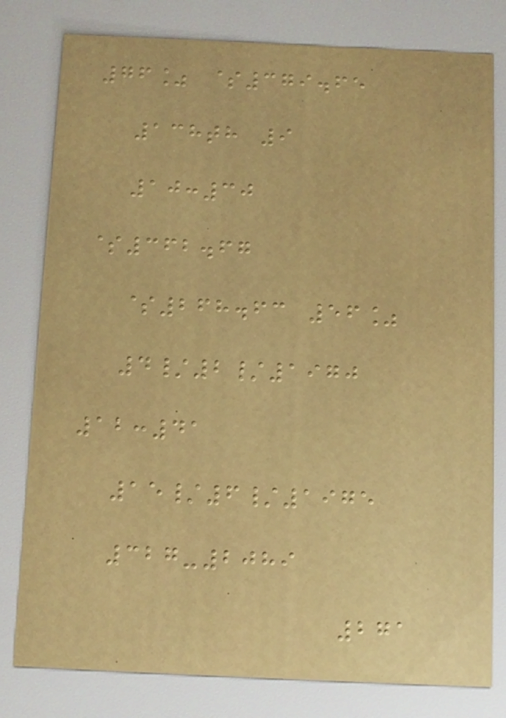76% $379.65
138th 9
10:30
$362.67
$268.63 56%
4/2/1970
12:41
15/6/1975
327-2089
271
